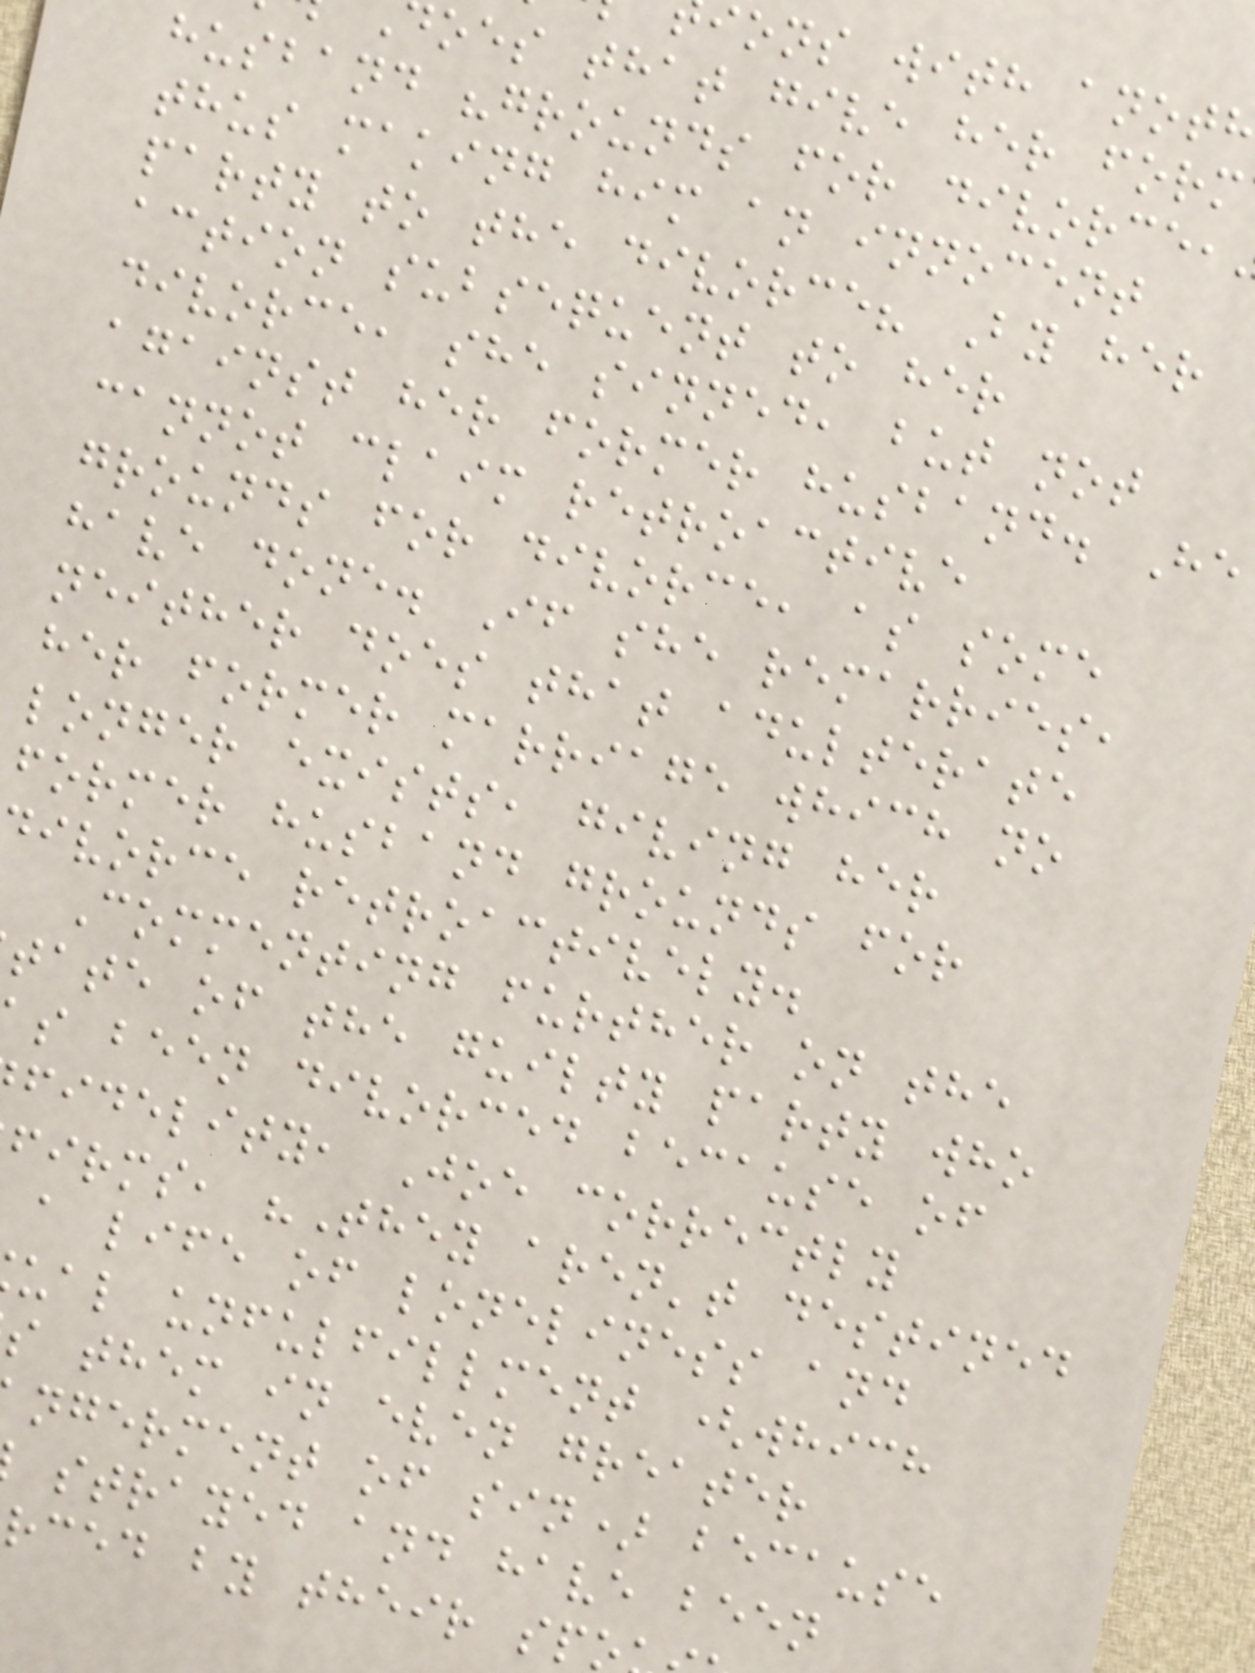ions with anot
oes that give her form
husband "grounds for divorce,
thus making him an innocent
party to the divorce? By her
action subsequent to her
divorce, she sinned, but not
against her former husband. He
cannot claim retroactive
grounds for divorce, as some
have done. If she remarries,
neither does that adulterate
her former marriage which no
longer exists, giving her
former husband grounds for
ivorce retroactively.
Commenting further on the
tate of the guilty party who
s been divorced because of
fidelity, Joe correctly
firms, "They aren't destined
a life of loneliness and
ual unfulfillment (which
s them in even greater
ngerment of sin) because
strayed and have been
rced by their sp
